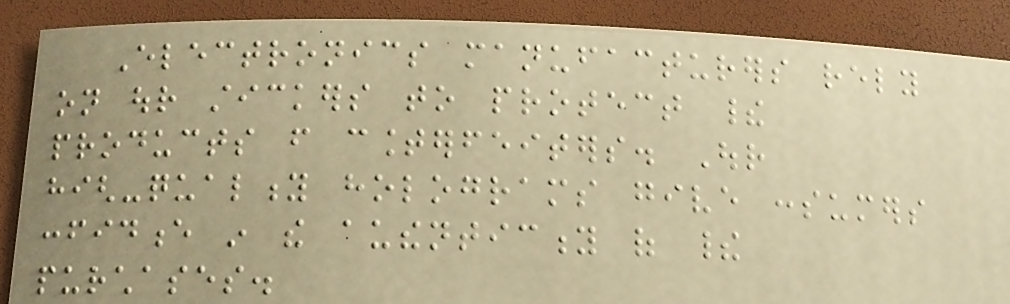Electronics manufacturers rely
on our stickers to protect their
products from counterfeiters. Our
high-quality holograms give consumers
confidence in the authenticity of their
purchases.
